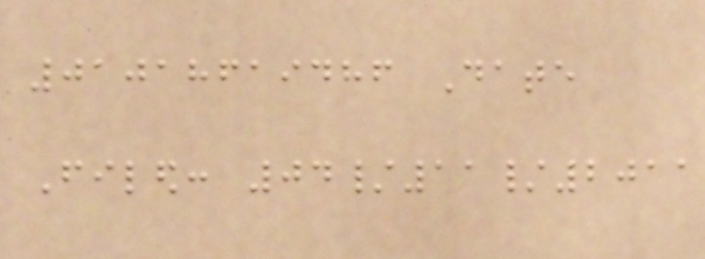01018619486 Date
Filed: 04/11/2011
